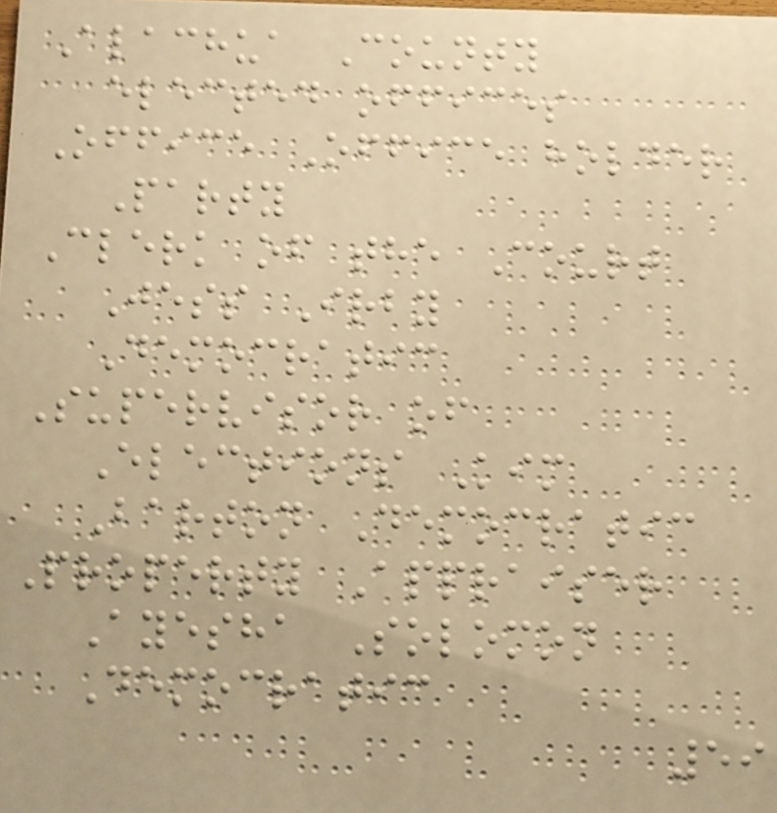Alachua County
elected offices
Office Office holder
Party
Clerk of the Court
Jess Irby
Democratic
Supervisor of
Elections Kim
Barton Democratic
Property Appraiser
Ayesha Solomon
Democratic
59
